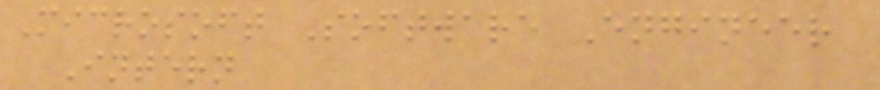Microsoft Software Engineer
Intern
